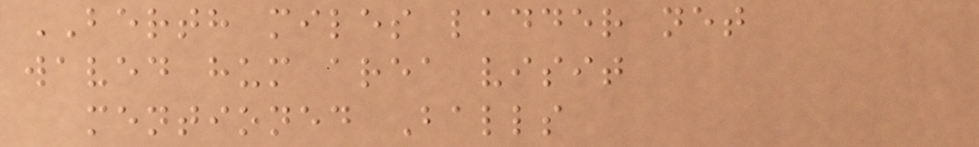BERTH miles ladder net
waved hum area visit
mentioned Balls
